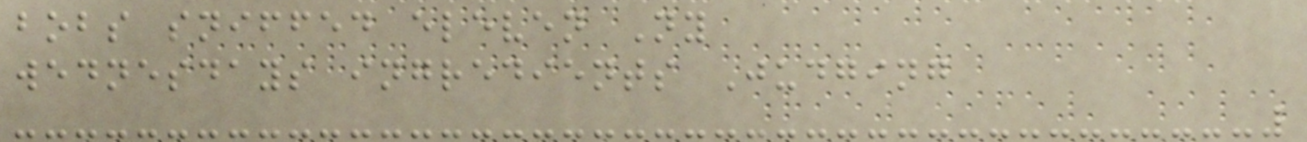bobs sniffed eleven Ny
wednesdays ingredients Judging
